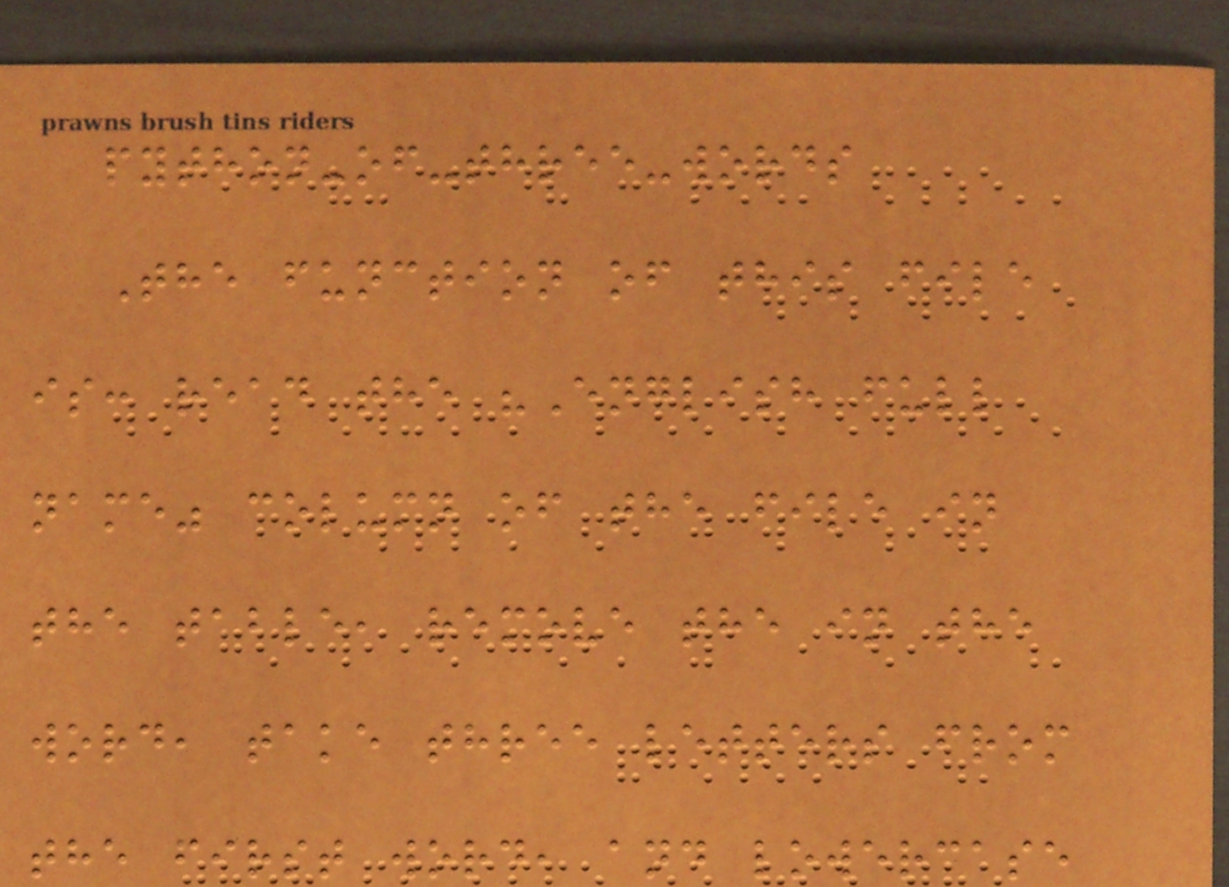python-of-three-words
The function of this file
is: read the "English full
name" column of the file in
the table, remove the in the
word, take three letters from
the first word, and lowercase
